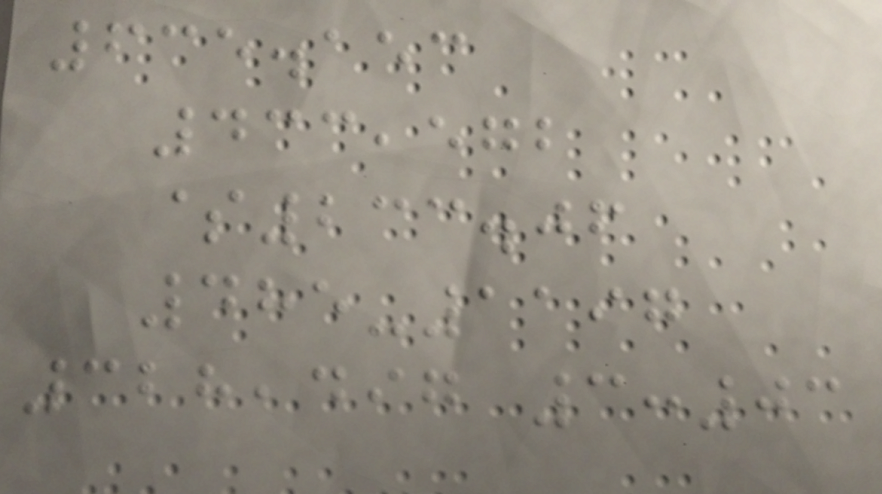635.153
433,572
$233.06
485-1197
328,497 3:03
